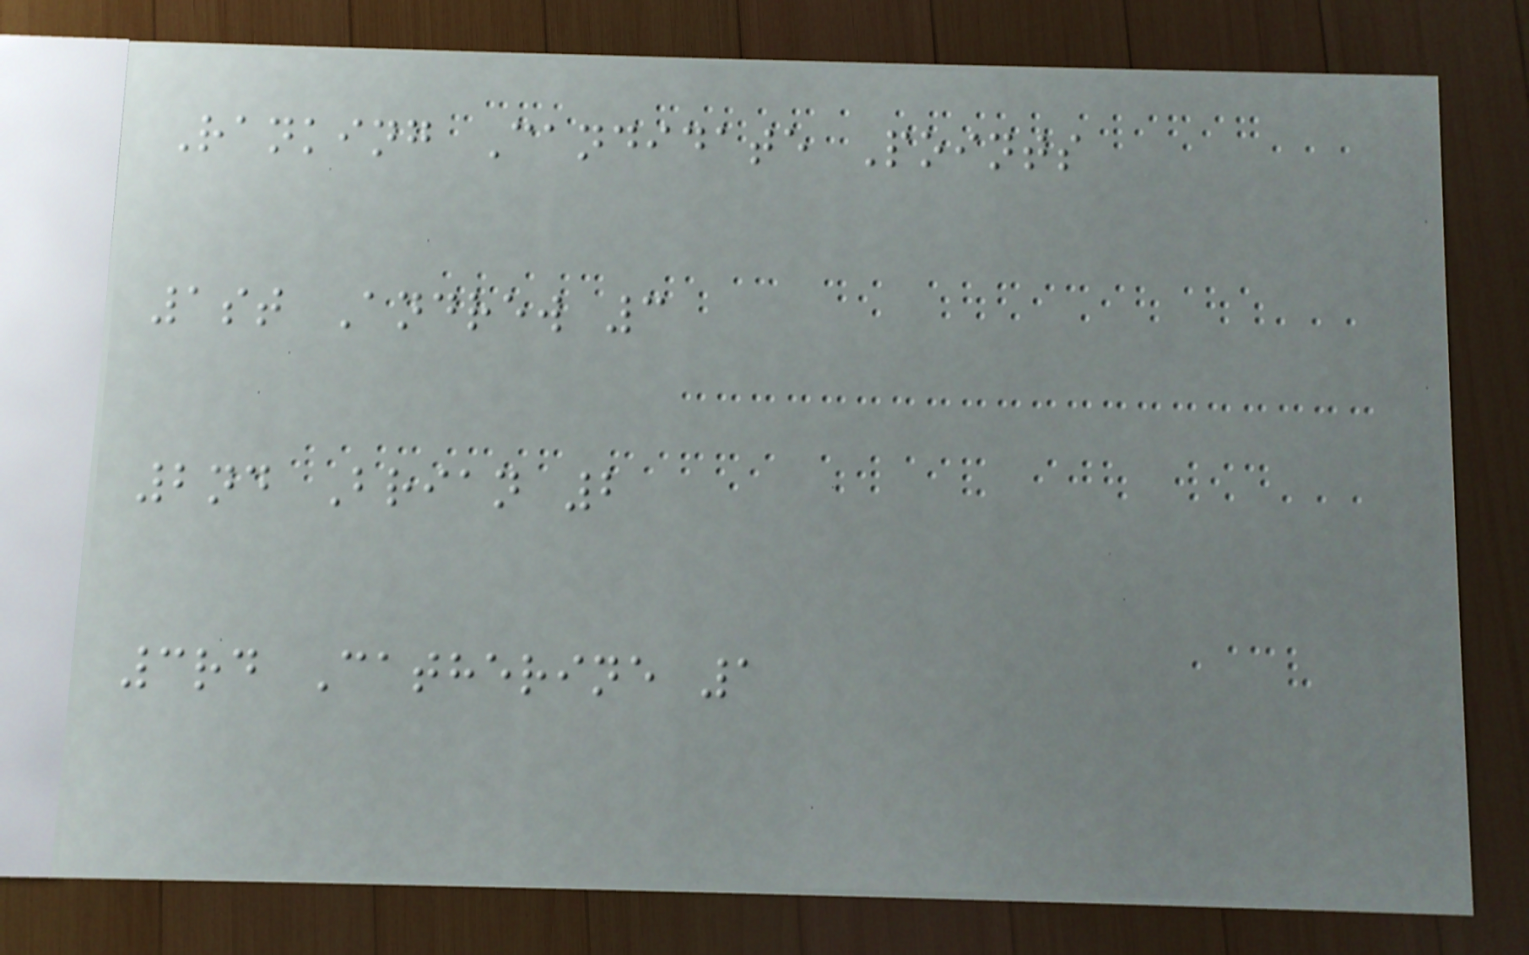Ranking Candidate Points
1st Andrew 3
2nd Brian 2
3rd Catherine 1
